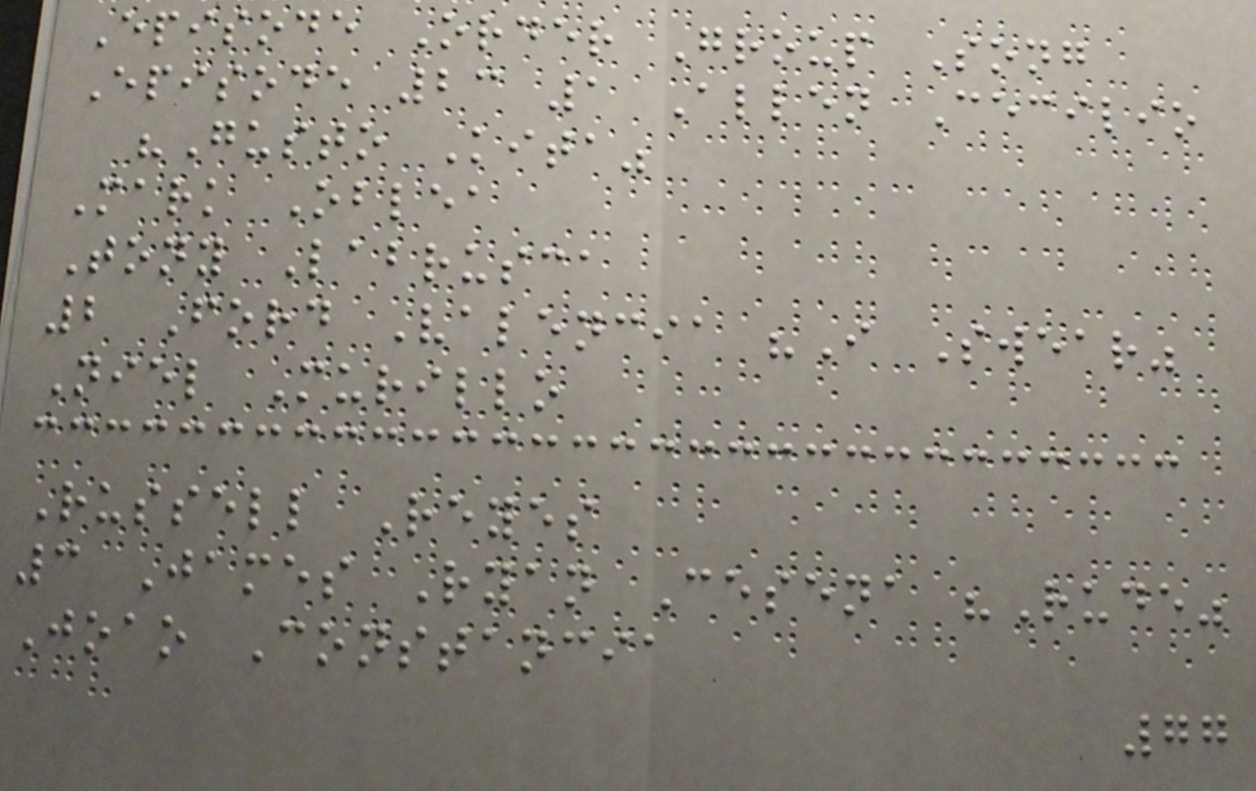Episode Order Group Song
Episode 23 1 Allen Cecilio
"Gusto Kita"
Mark Oblea
Tony Labrusca
2 Ford Valencia "I Swear"
Niel Murillo
Russell Reyes
3 James Ryan Cesena "Rude"
Joao Constancia
77
